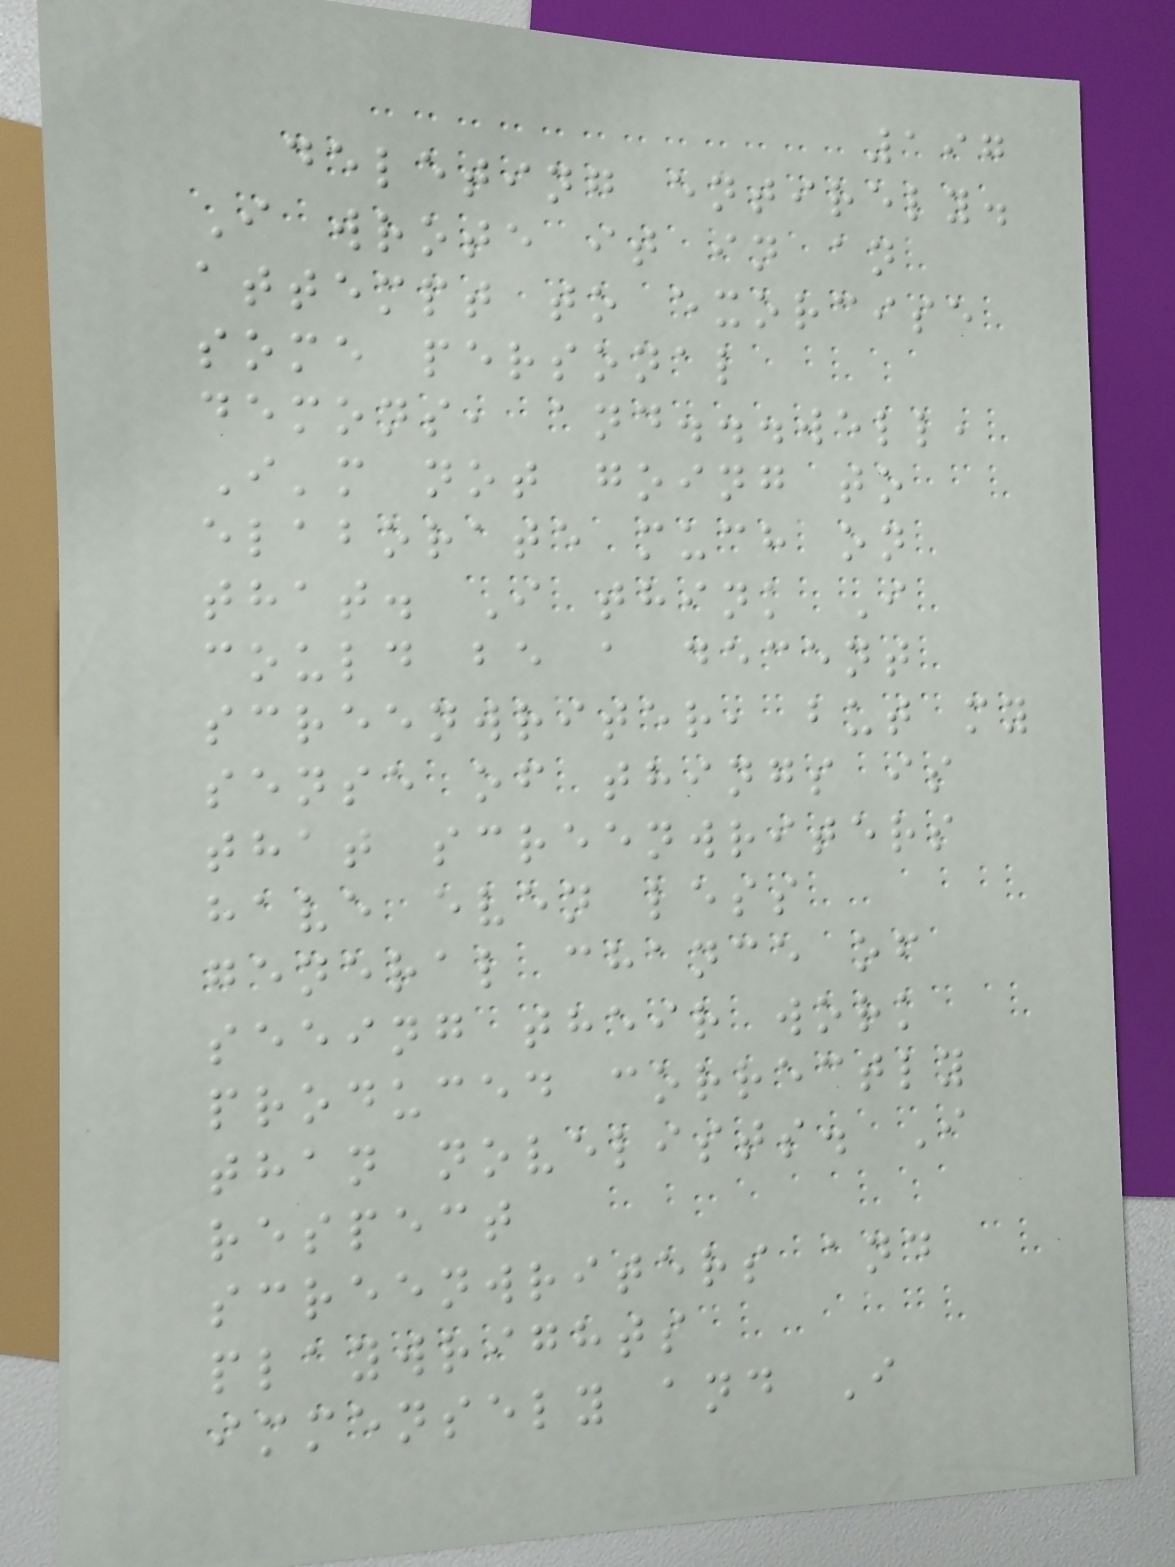197
deleting entirely.
I wrote it in an
attempt to exorcise
some personal
demons, and...well,
I'm not going to
elaborate much on
that. I think I
could be a decent
screenwriter, but my
sense of things is
that screenwriters
have even less
general chance of
seeing their work
produced correctly
than novelists. I
respect
screenwriters and
playwrights
immensely and I
